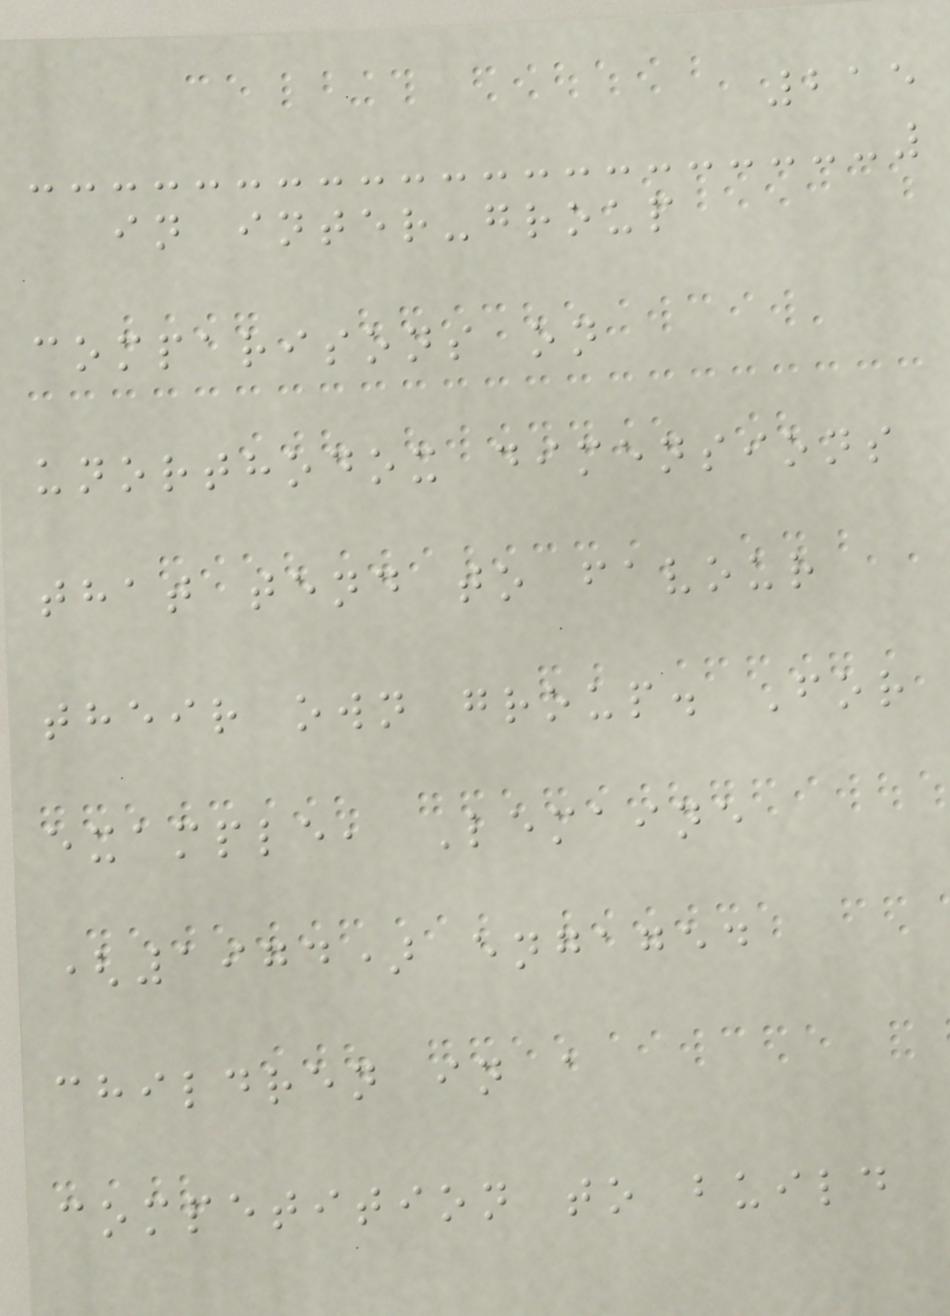215
in inter-group
comparisons on
unorthodox dimensions
that tend to favour
their own group. For
example, Lemaine
(1974) engaged
children in a
competition to build
